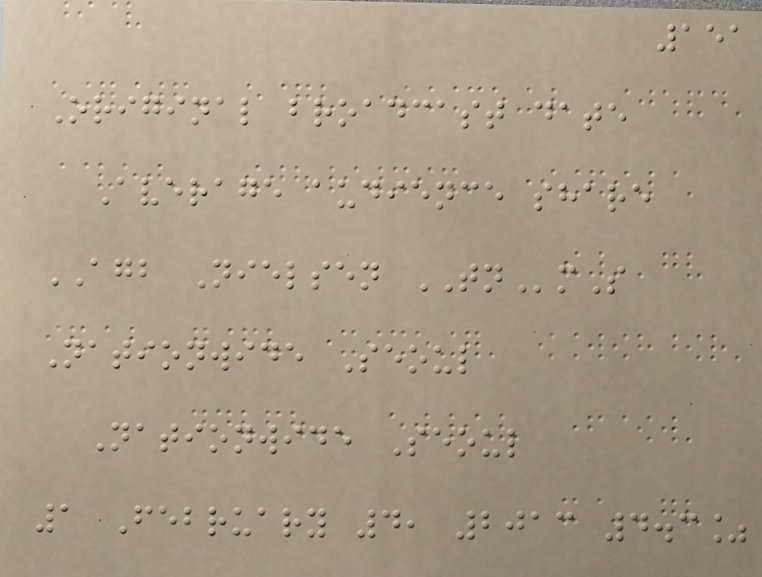151
Original broadcast date
Average audience share
AGB Nielsen TNmS
Nationwide Seoul
Nationwide Seoul
1 February 4, 2013 4.3%
